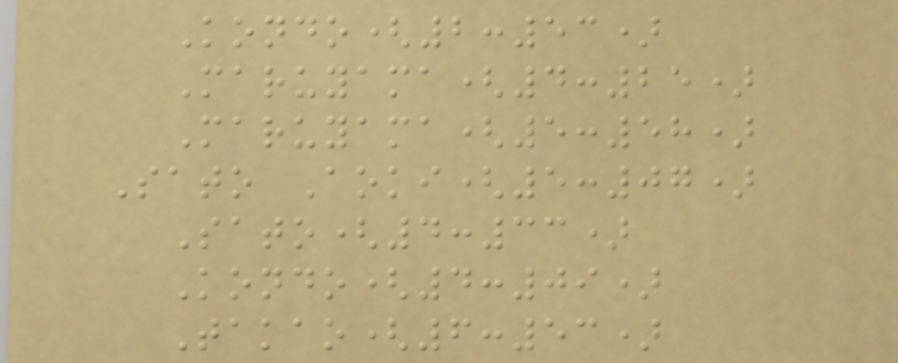Kondo(2:53)
Maruyama(4:25)
Maruyama(5:58)
Sato Aoki(5:07)
Sato(4:33)
Kondo(4:09)
Takao(6:53)
